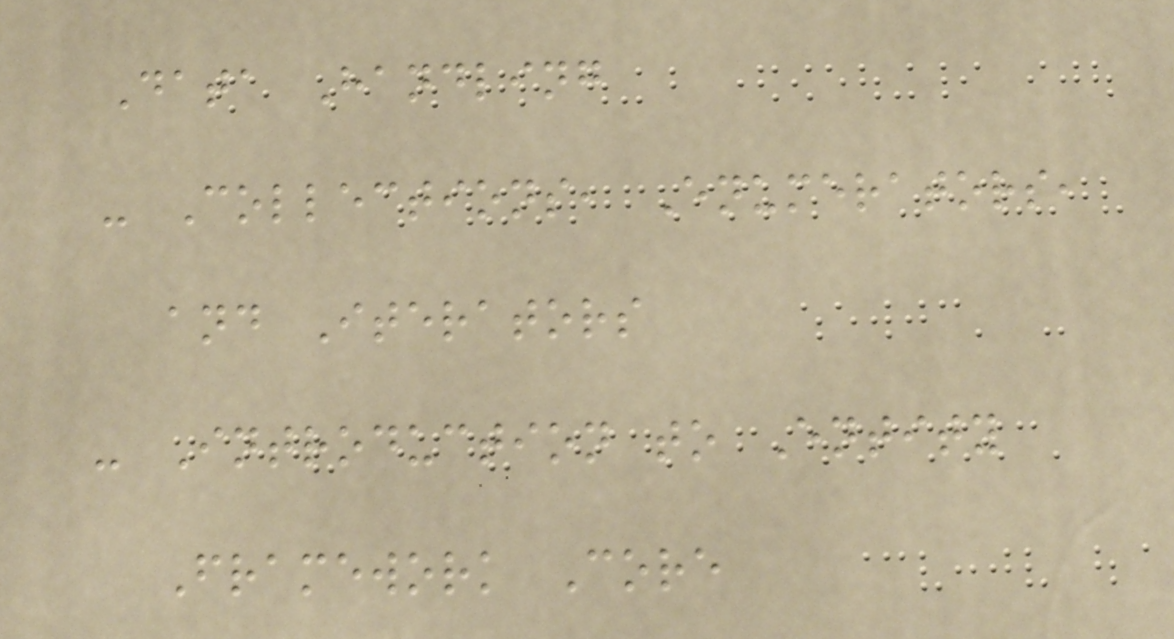Data Handling
- Collections, Enumerators,
and Iterators
- Introduction to Entity
Framework Core
